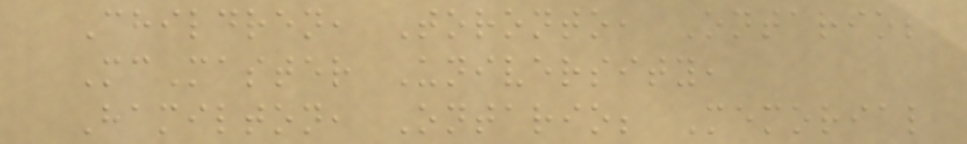Children, Toronto, Ontario;
McMaster University,
Hamilton, Ontario; Memorial
